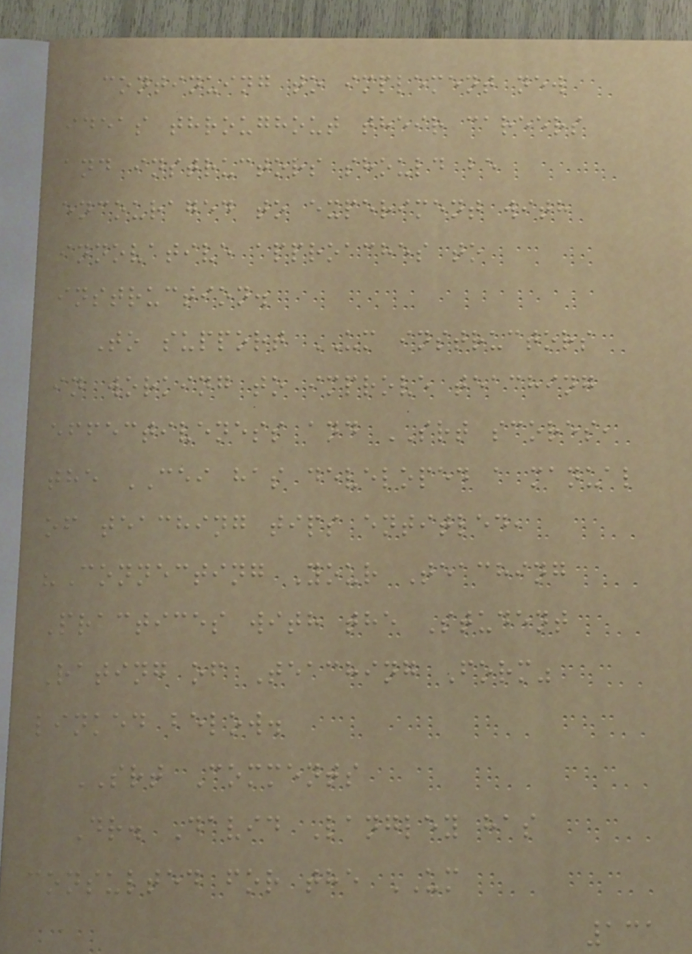continuing to implement new
ideas throughout their careers
and instructors should be
encouraged to experiment with
innovative approaches to
instruction.
To support UM instructors
in working to improve teaching
effectiveness and SRT scores,
the CEI has developed a manual
of teaching tips entitled,
"Connecting Your Teaching
Practices with the Student
Rating of Teaching Form"
linked below.
SRT Comments
Dr. David Langley has
consulted for the UM
131
